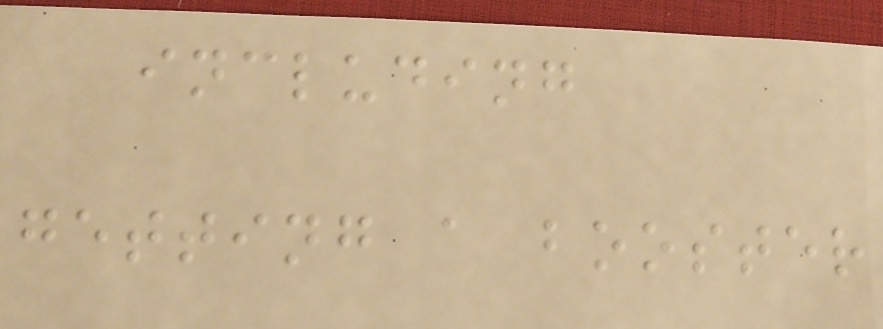including
getting a booster
